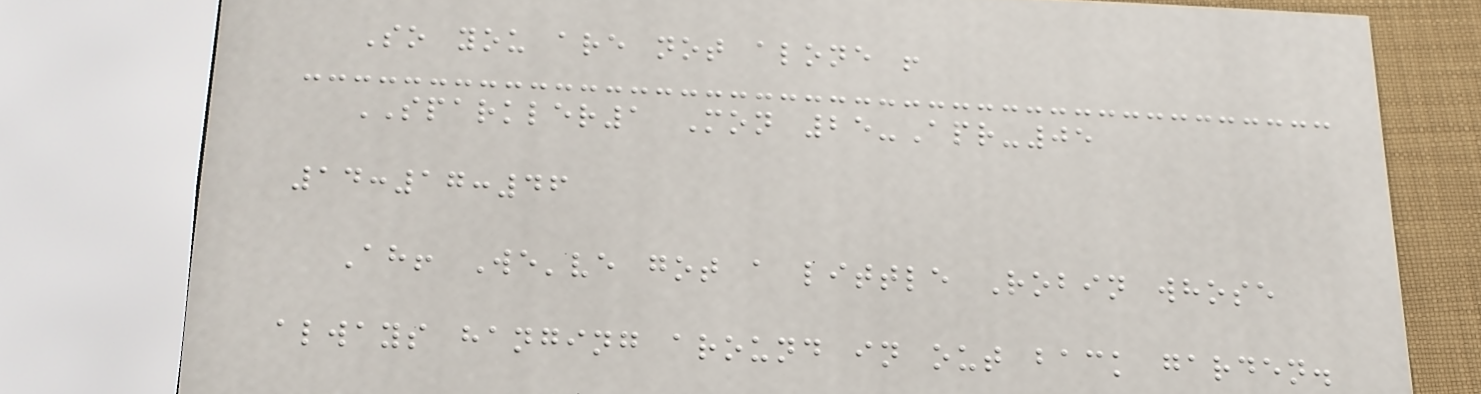So you are not alone !
SPARKLER1 Mon 25-Apr-05
14:17:46
Ah! We've got a little Robin whose
always hanging around in out back garden.
